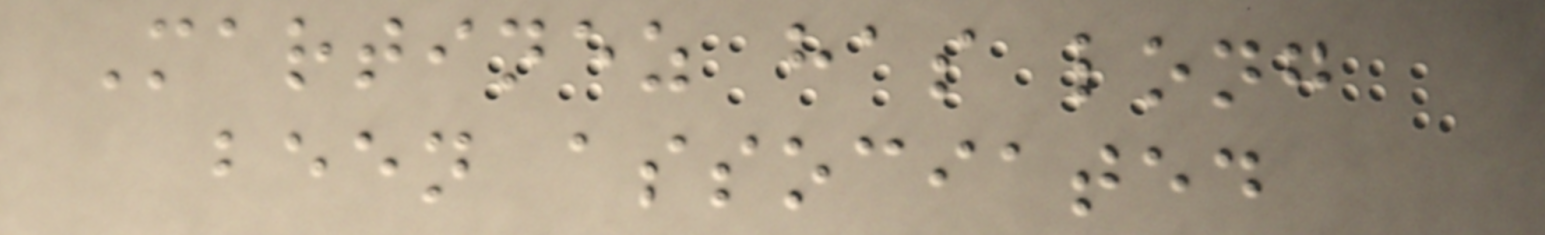Martinez has long
been associated
